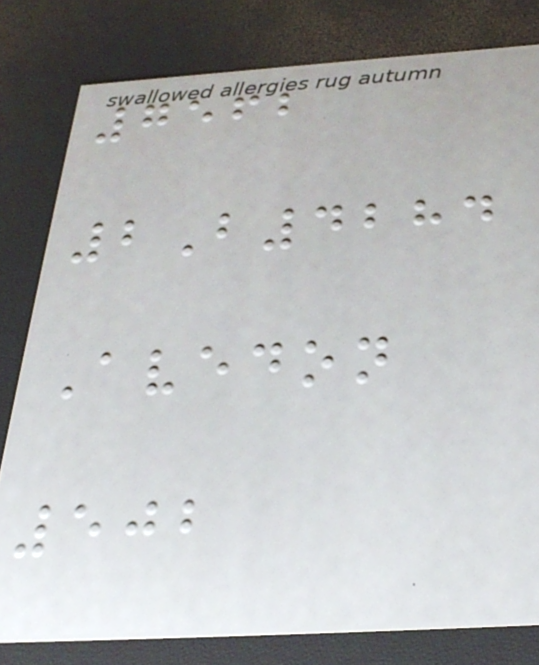7562
2B4284
Avedon
502
